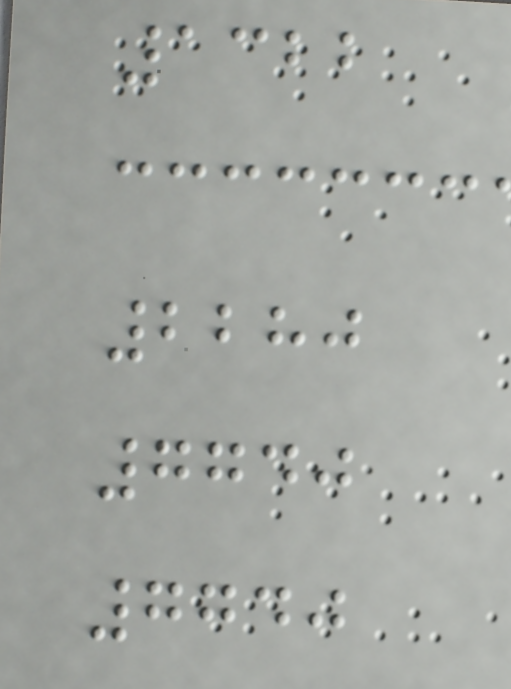1322
2280
7740
7740
